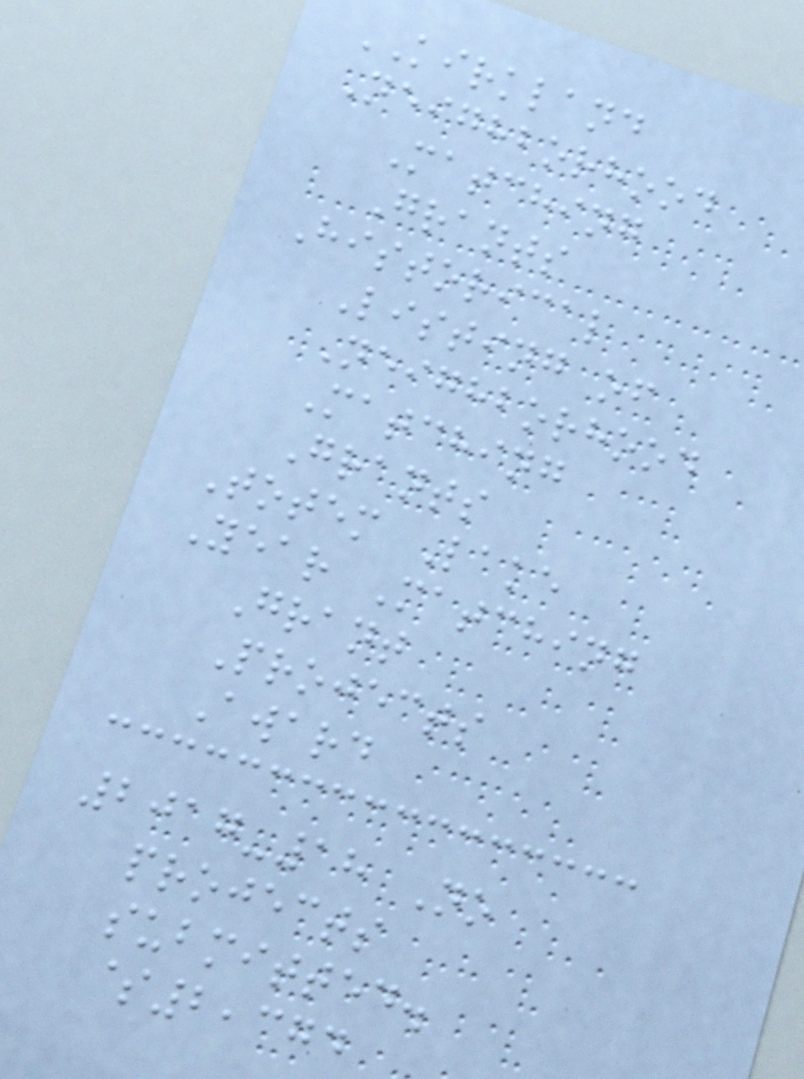KIRKLAND
Neighborhood
Matching
Grants
Historical
Listing of
Neighborhood
Matching
Grants
Totem Lake
Year Matching
Grant
Projects
Award
2017-18 No
projects
submitted.
$2,374
